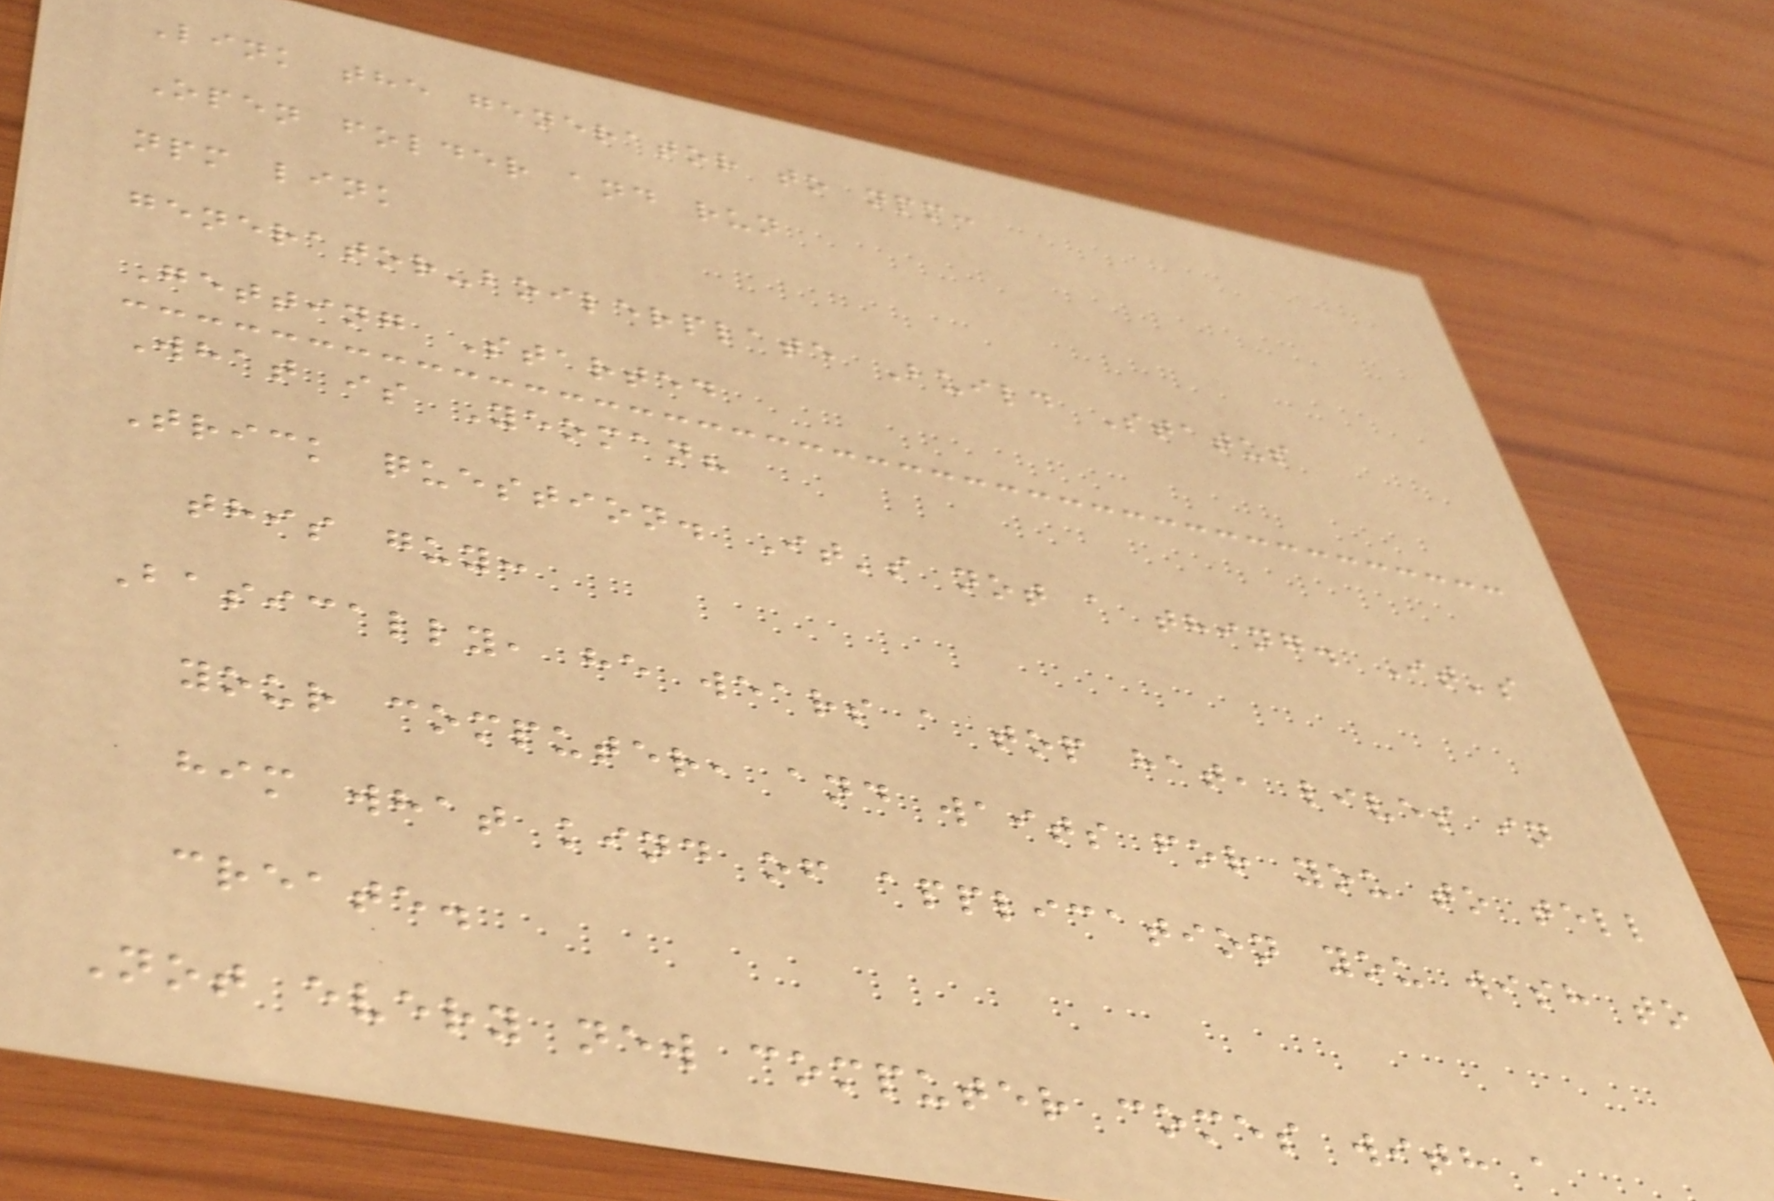Link the generator to npm:
Open folder and run
npm link
generator-boilerplate Build Status
Getting Started
What is Yeoman?
Trick question. It's not a thing. It's
this guy:
Basically, he wears a top hat, lives in
your computer, and waits for you to tell
him what kind of application you wish to
create.
Not every new computer comes with a
